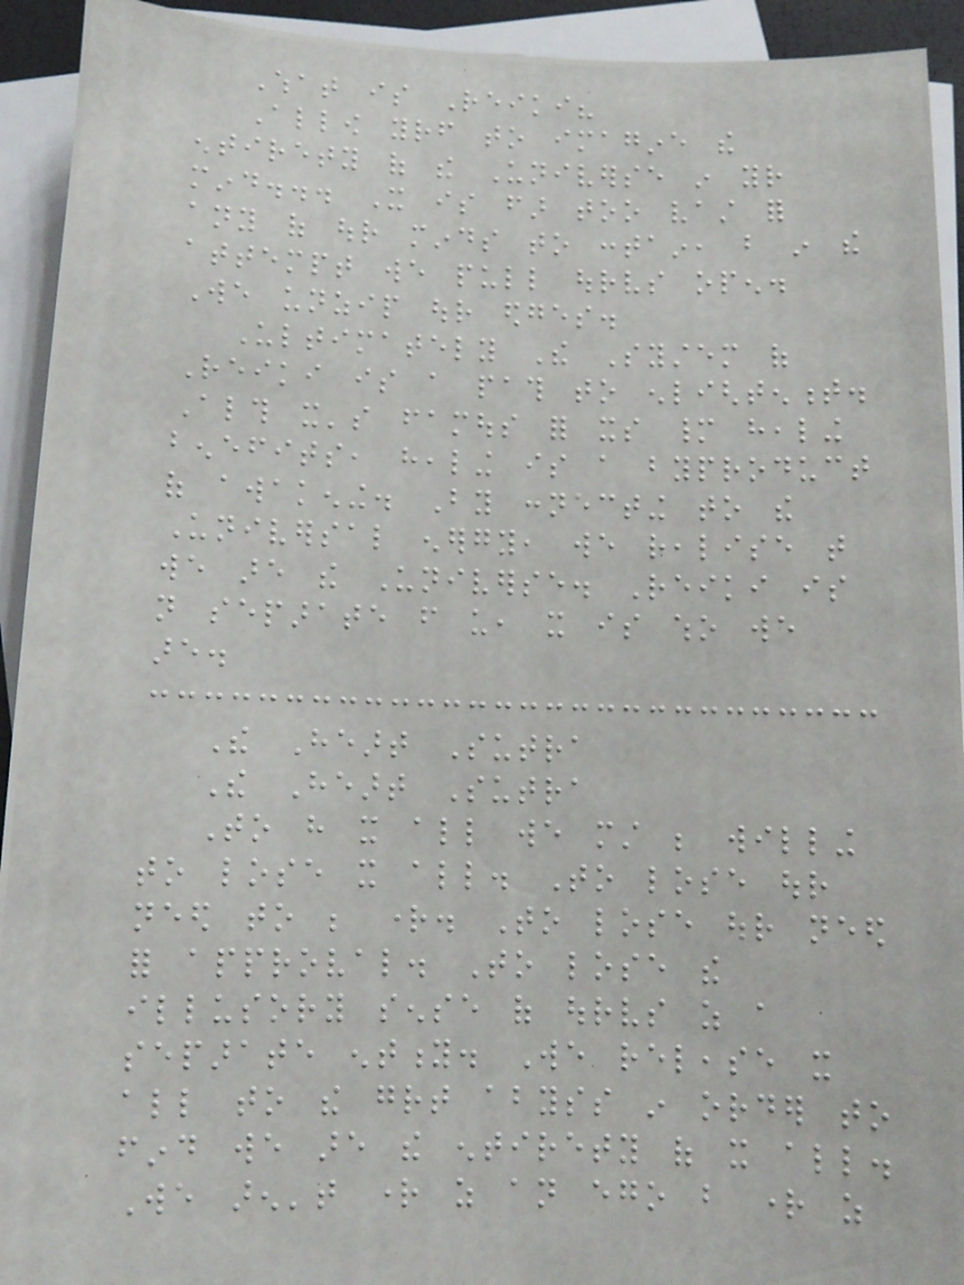What is Reiki?
Allow yourself to imagine the
entirety of the Universe in your
mind... It is far too vast for
any of our minds to contain, but in the
attempt we pull ourselves open.
We unzip our edges.
Ultimately The System of
Reiki is a path to enlightenment.
Although it's famous for its many healing
benefits, healing is a byproduct
of awakening. By connecting to the
Universal energy, we realise that
we are the Universe. Reiki is
not separate from us, it is who we
are.
The Heart Sutra
The Heart Sutra
To have it all we must be willing
to lose it all. To lose our
need to be right. To lose our need
for approval. To lose the
illusory sense of ourselves as a
separate entity. We release it
all to the great abyss in order to
find we are the entirety of it all.
We aren't right as an ego but right as
